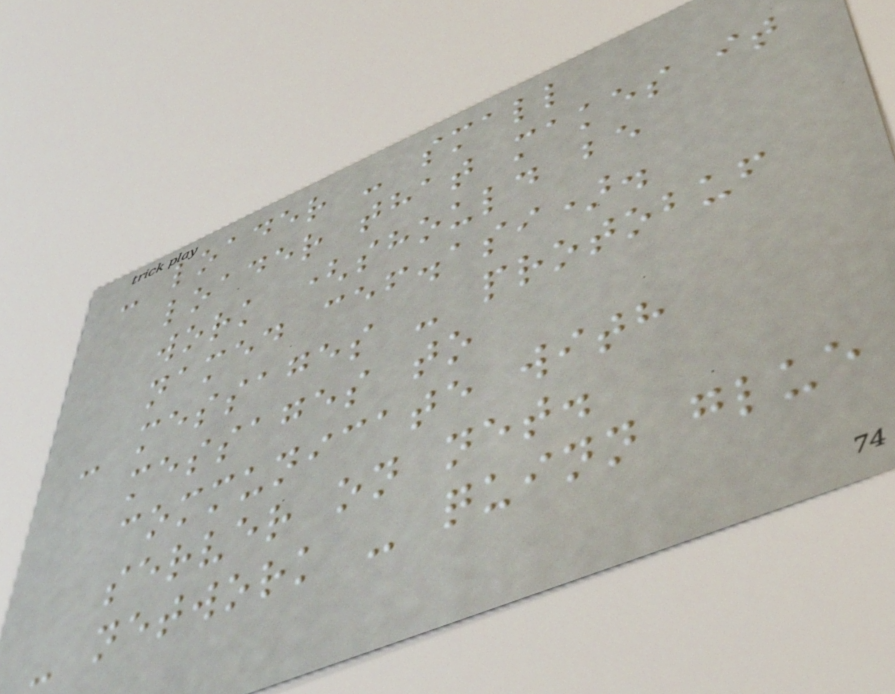- loader - small
loader that makes it
work (should be
named cef.asi).
- messages - protobuf
messages to
communicate with
server on net.
- network - quinn glue
